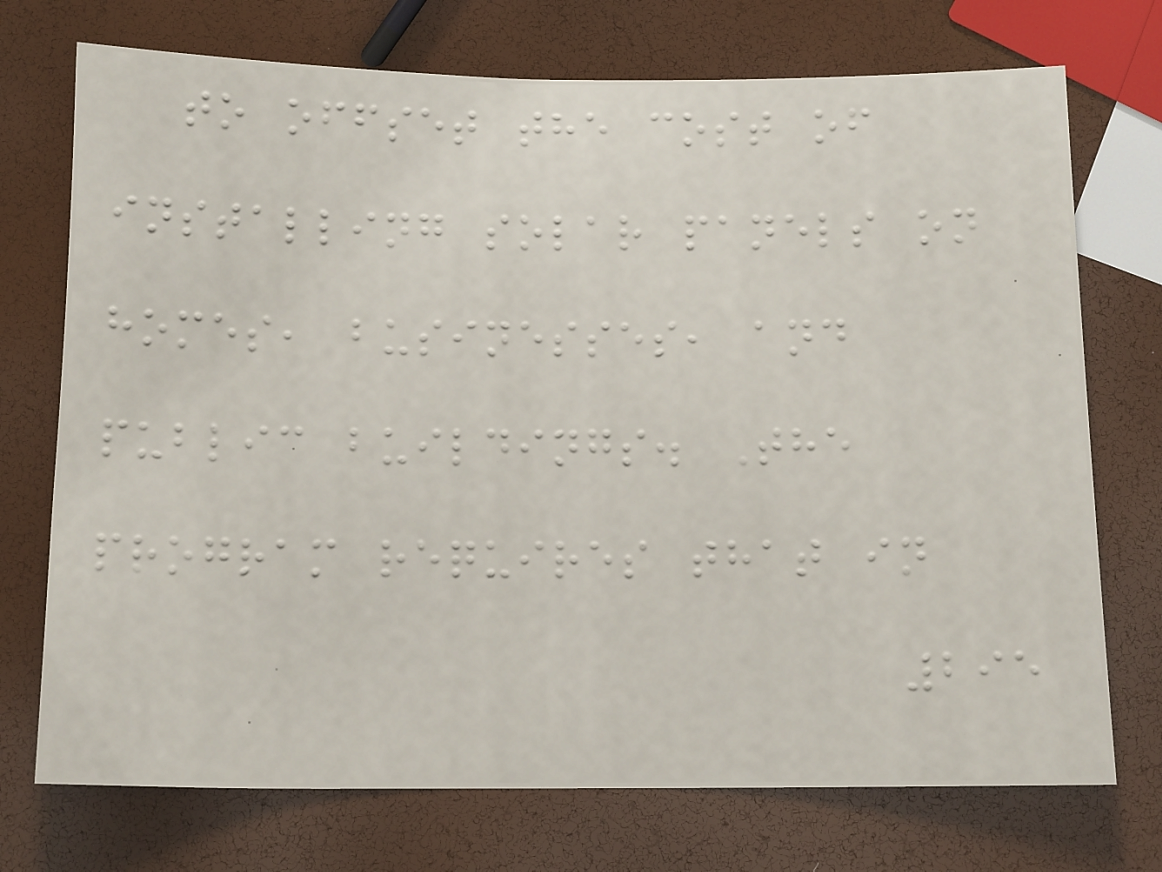to offset the cost of
installing solar panels on
homes, businesses, and
public buildings. The
program requires that in
295
